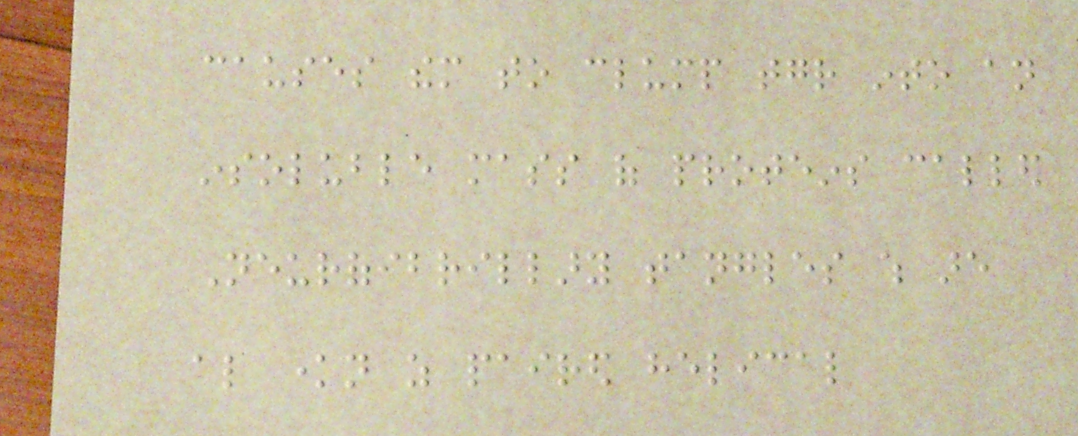causes them to clump together into an
insoluble mass of proteins called
Neurofibrillary tangles which are
also known as paired helical
